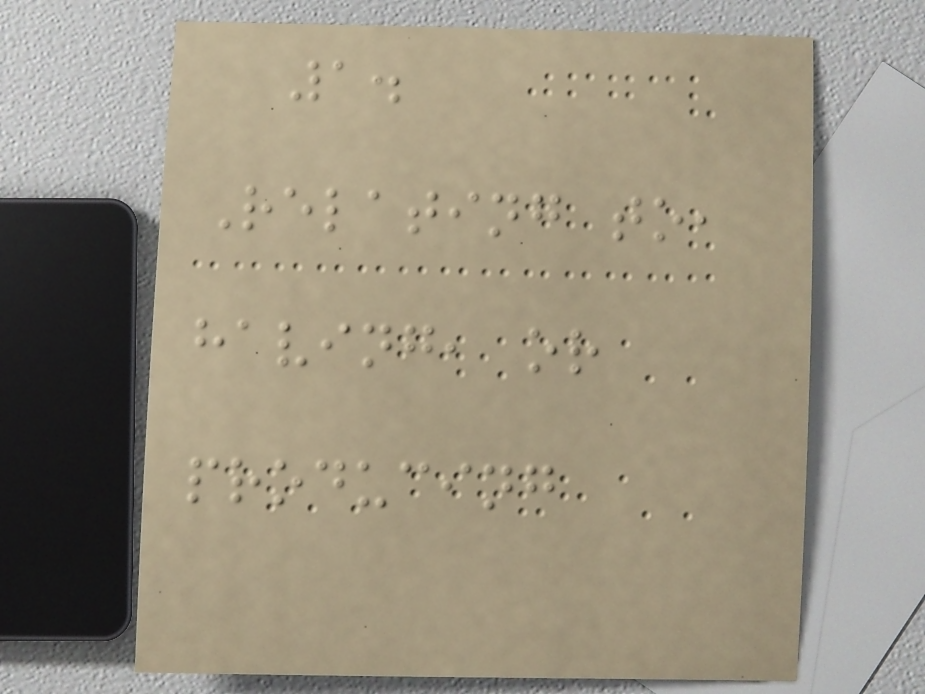1.
Relating to,
having, or
producing
